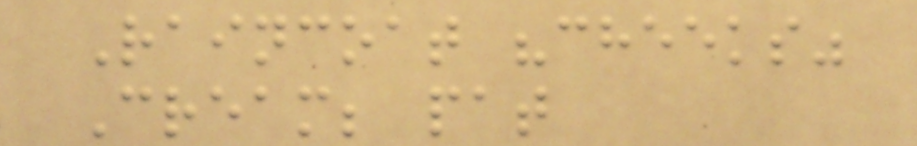Raincoat "cheeks"
Cream; pat
